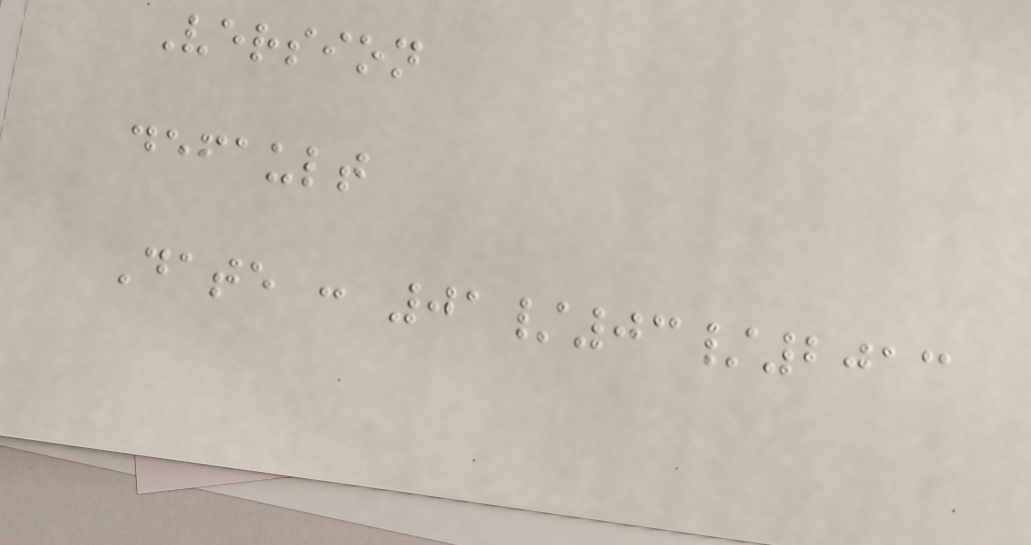Version
default
Date : 01/03/2013
